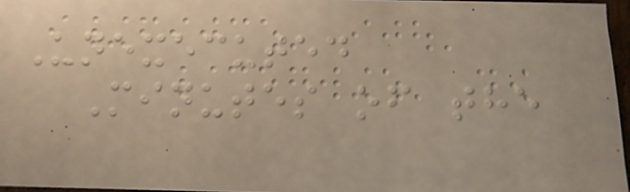Unexecuted
Minutes of the
